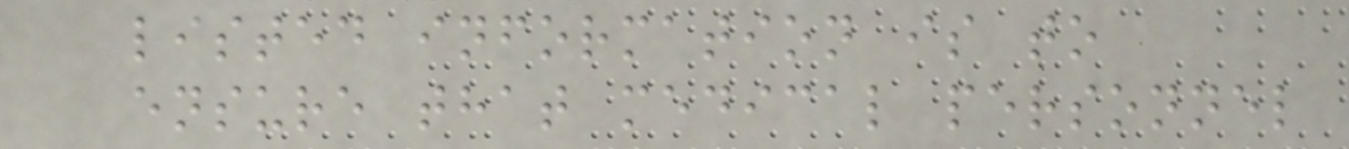listed information is to
ensure that medical personnel
